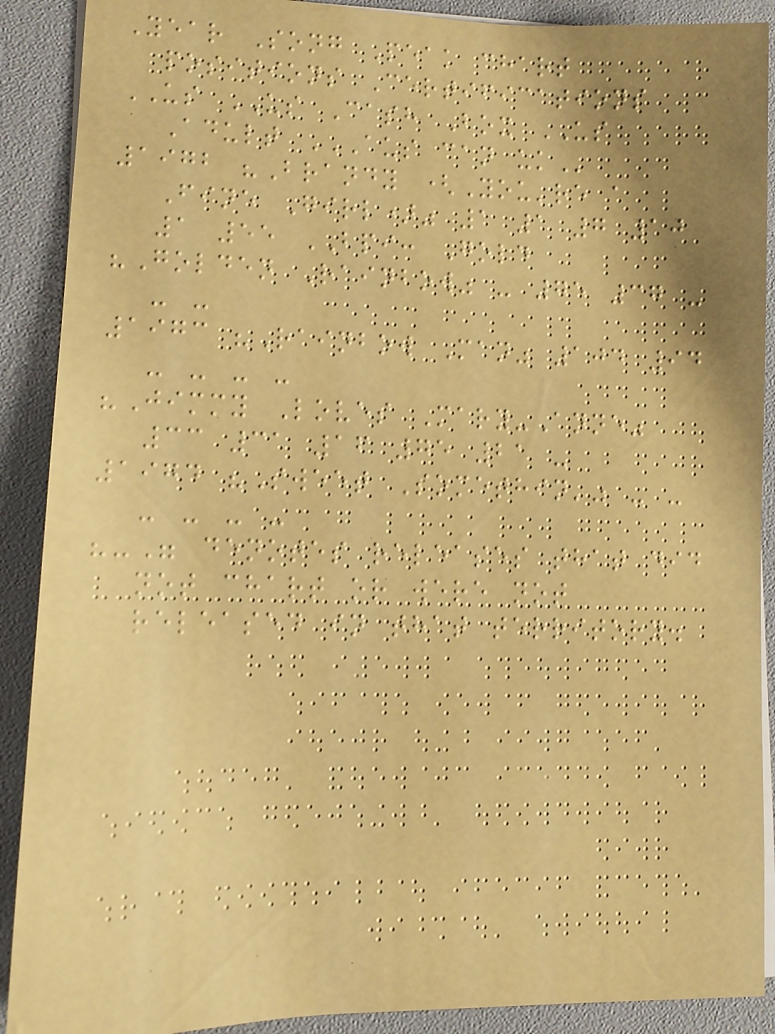Year Song Peak chart
positions Certifications
US US Cash Box US
Adult AUS CAN UK
1972 "Brandy (You're a
Fine Girl)" 1 1 7 10
1 55 BPI: Gold
"Golden Rainbow" - 75 37 -
- -
1973 "Rainbow Man" 104 94
- - - -
"Jimmy Loves Mary-Anne"
33 31 16 75 21 -
1974 "Sweet Somethin'" - -
- - - -
"-" denotes releases that did
not chart or were not
released in that territory.
